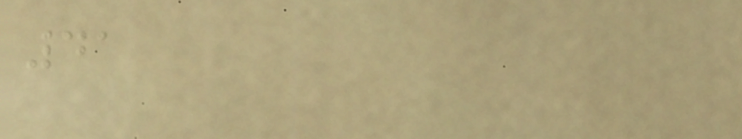41
